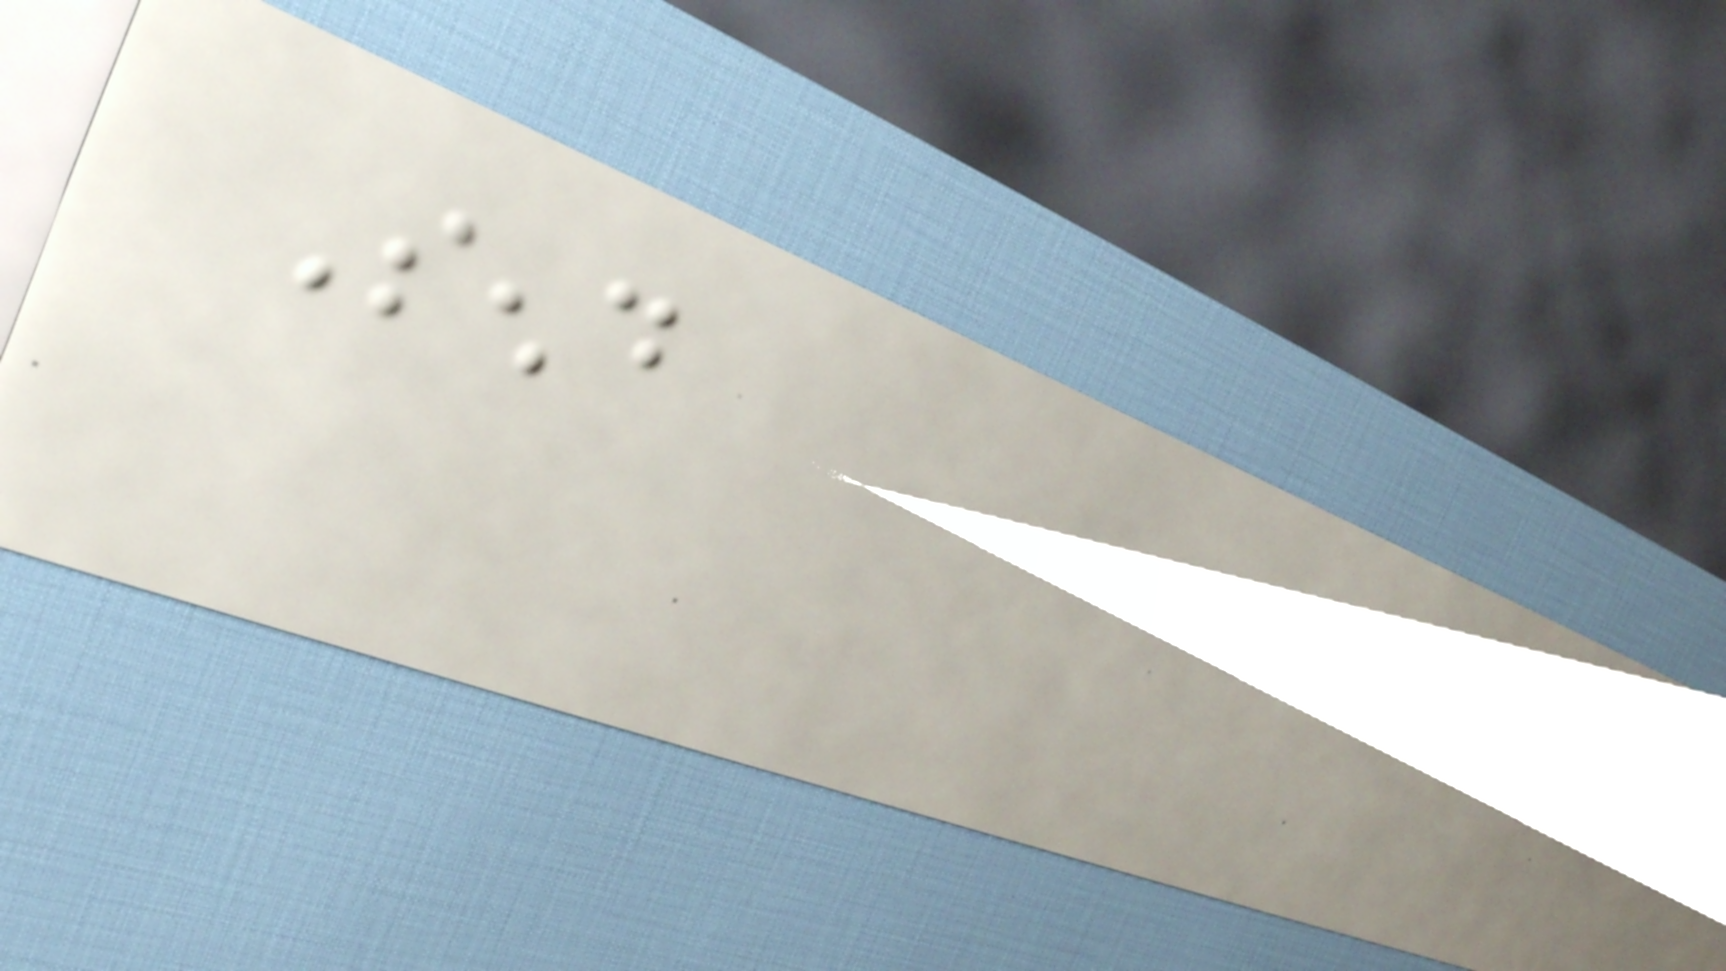Send
